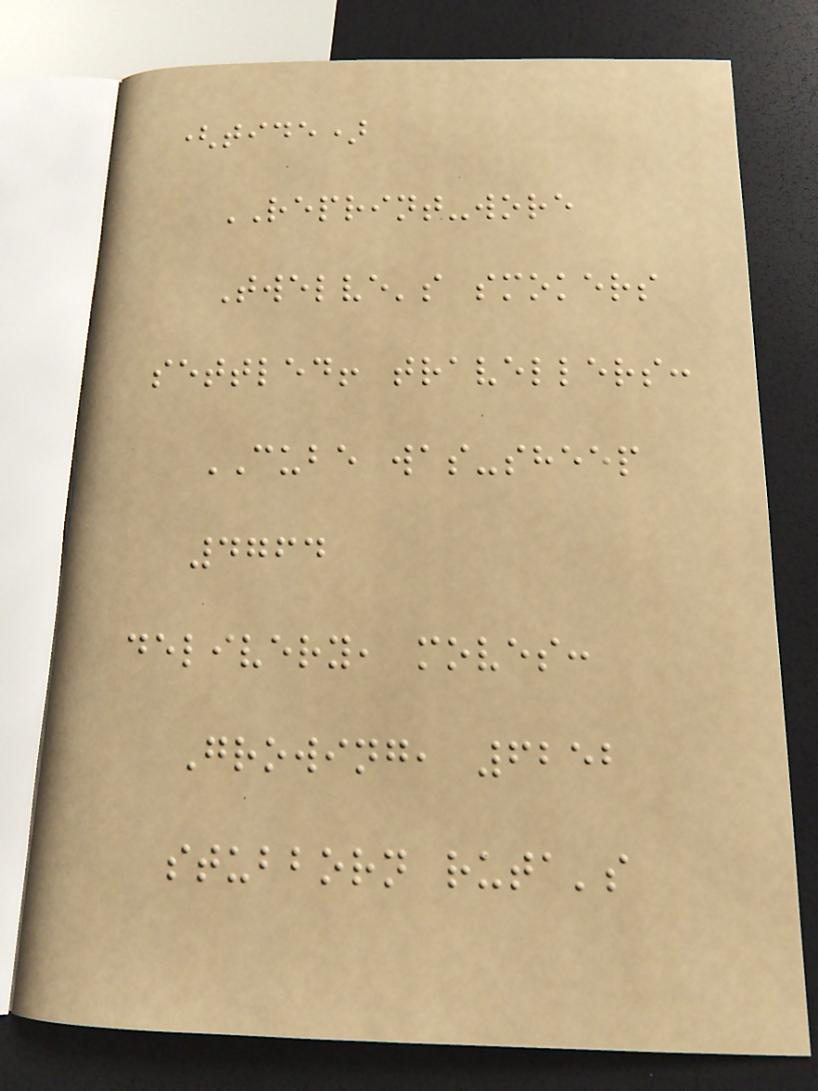(tide)
REPRINT-wore
Twelve's smokers
settled! travellers:
CUBE was-sheep
4764
delivery, moves:
Growing, 6252
stubborn ruta's
